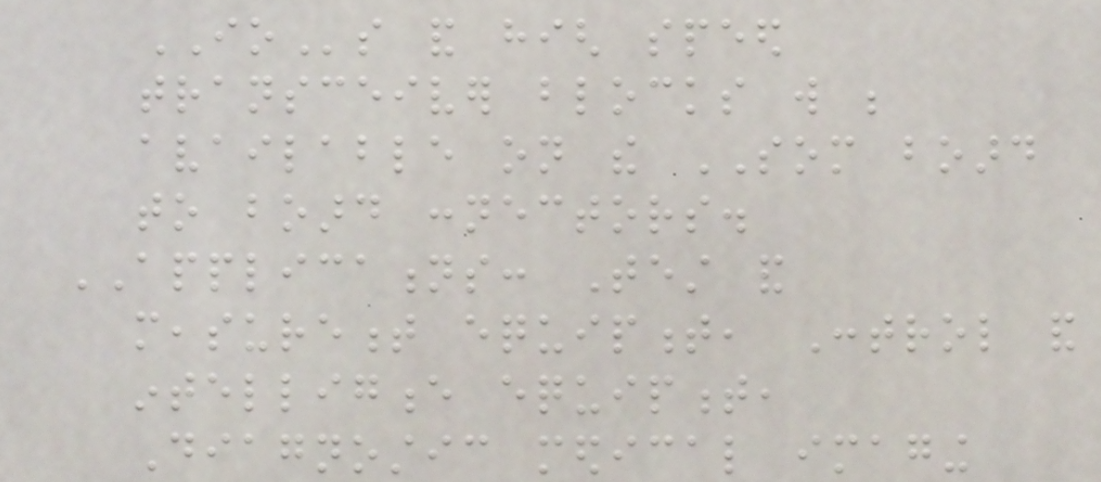IOs and high speed
transceiver blocks will be
available on the SOM board
to board connectors.
APPLICATIONS: Test and
measurement equipment, Control and
intelligence equipment,
Diagnostic medical imaging
